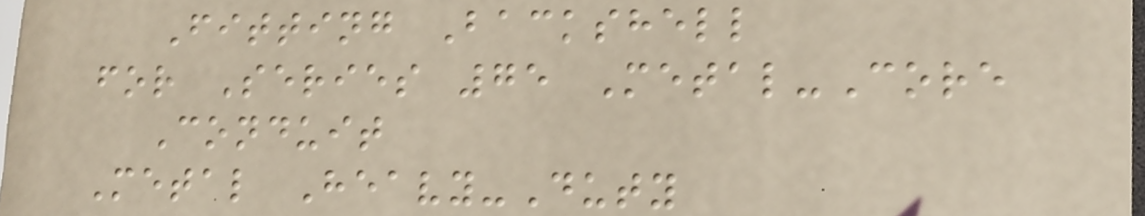Fitting Backshell
for Series 75 Metal-Core
Conduit
Metal Heavy-Duty
